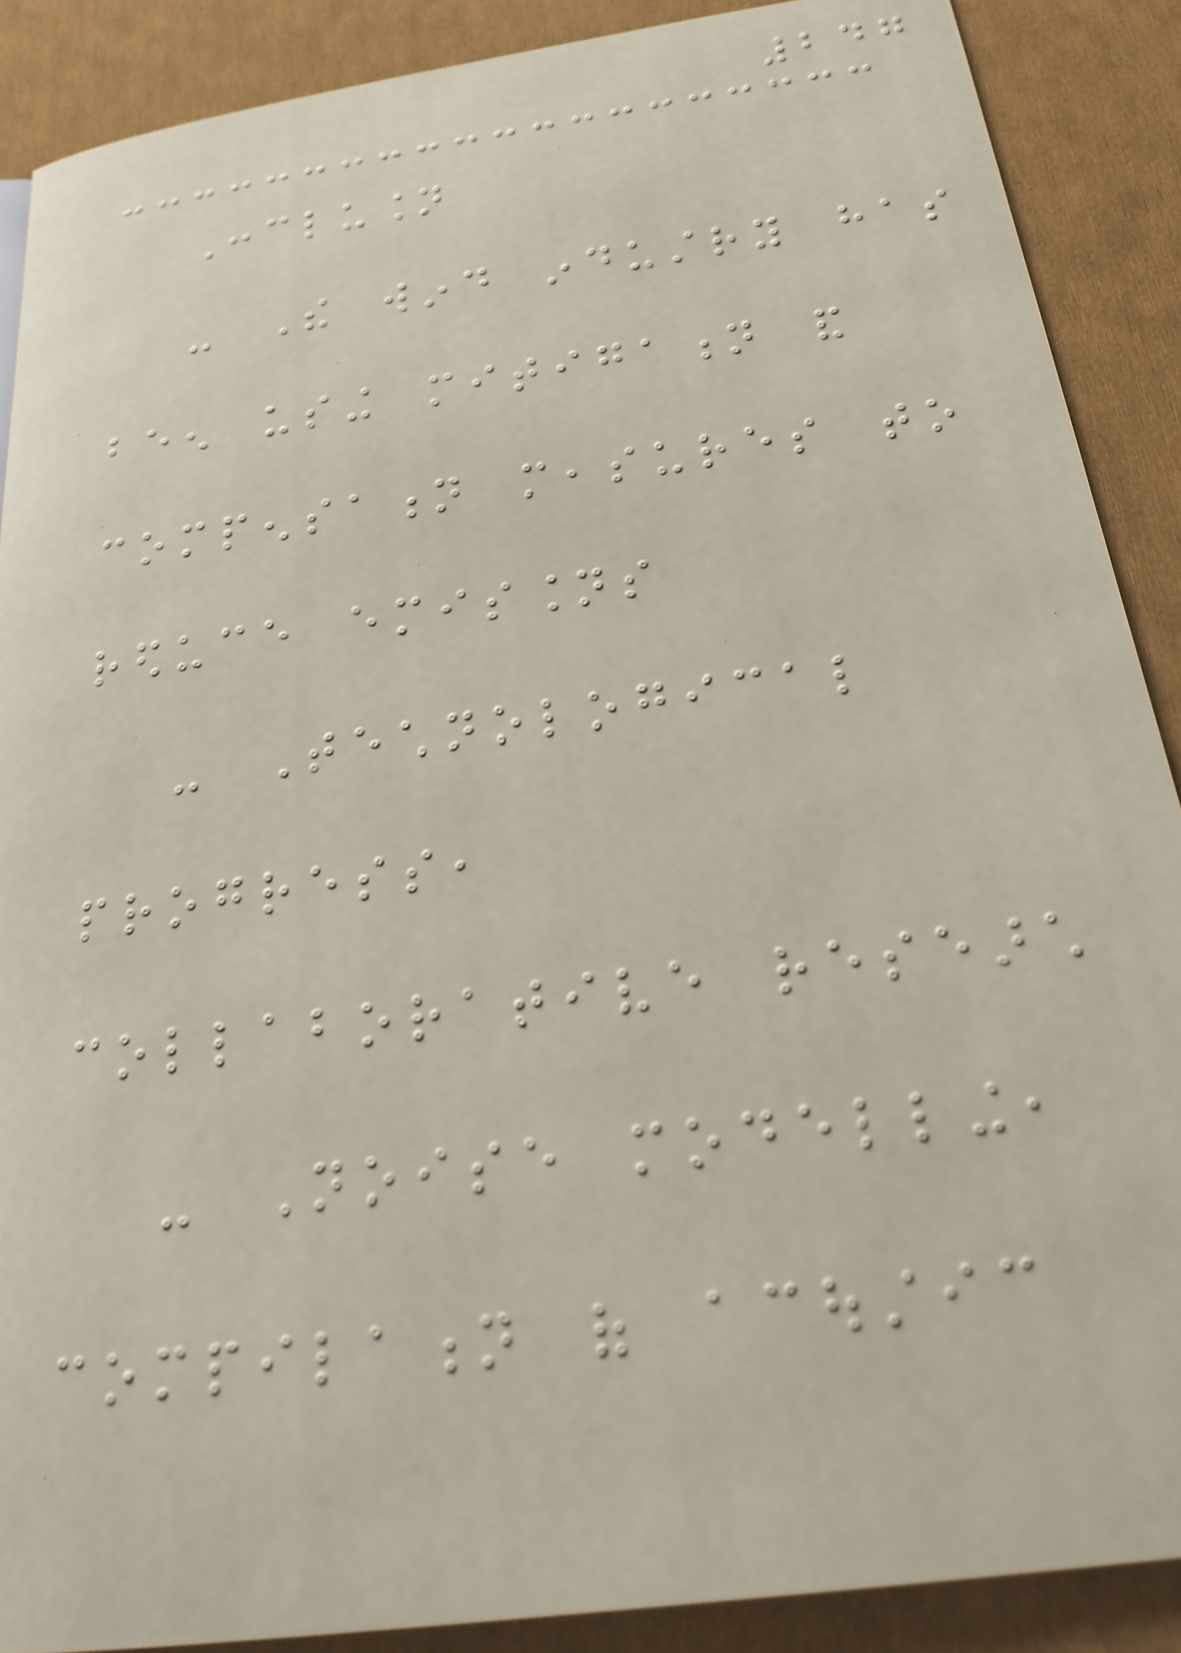247
Conclusion
- The wind industry has
been using mitigation and
compensation measures to
reduce emissions
- Technological
progress,
collaborative research
- Noise modelling,
compilation of acoustic
